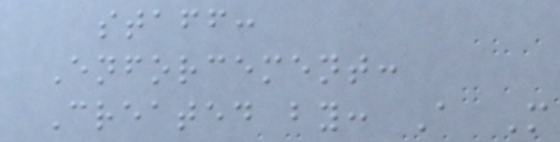staff:
Enforcement:
Created by: A M
